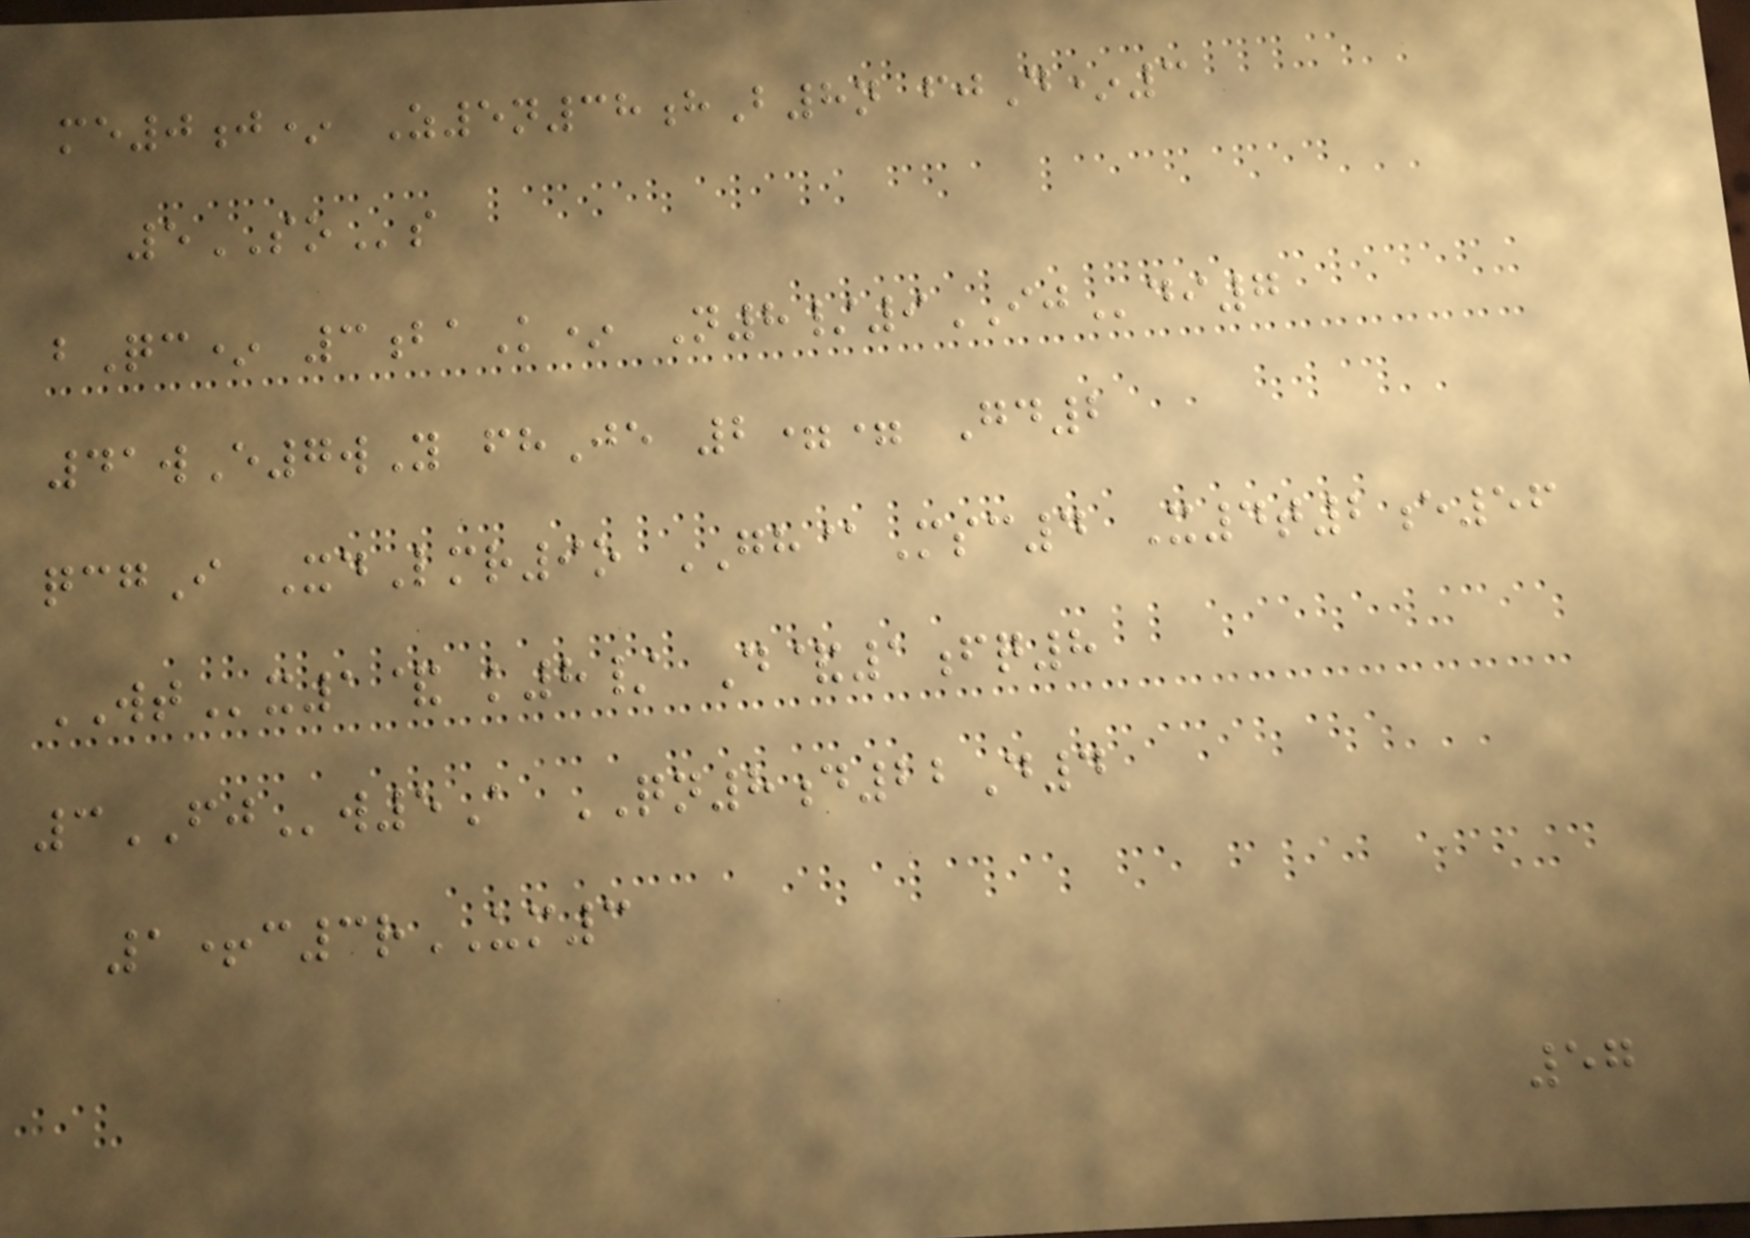me0j* Z5n38hB8n fjD*3
5SOs
bQc* 3baK* N8/9IJdi7
41wE7wY fhJe 2== Gd2
qcgI XdLmr9o GH@Msc4 X4t2e56
WTx1& k8/ D&1fq8
3FJw5A QN8d22D4
1+c3rUM3
57
